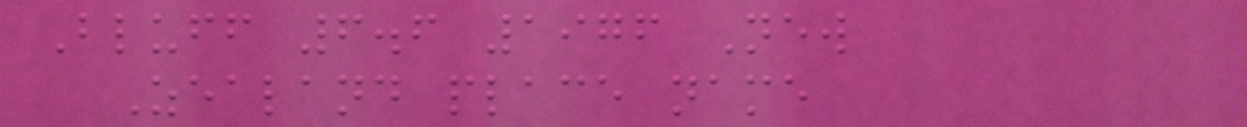Bluff 6.6 1976 New
Zealand place name
